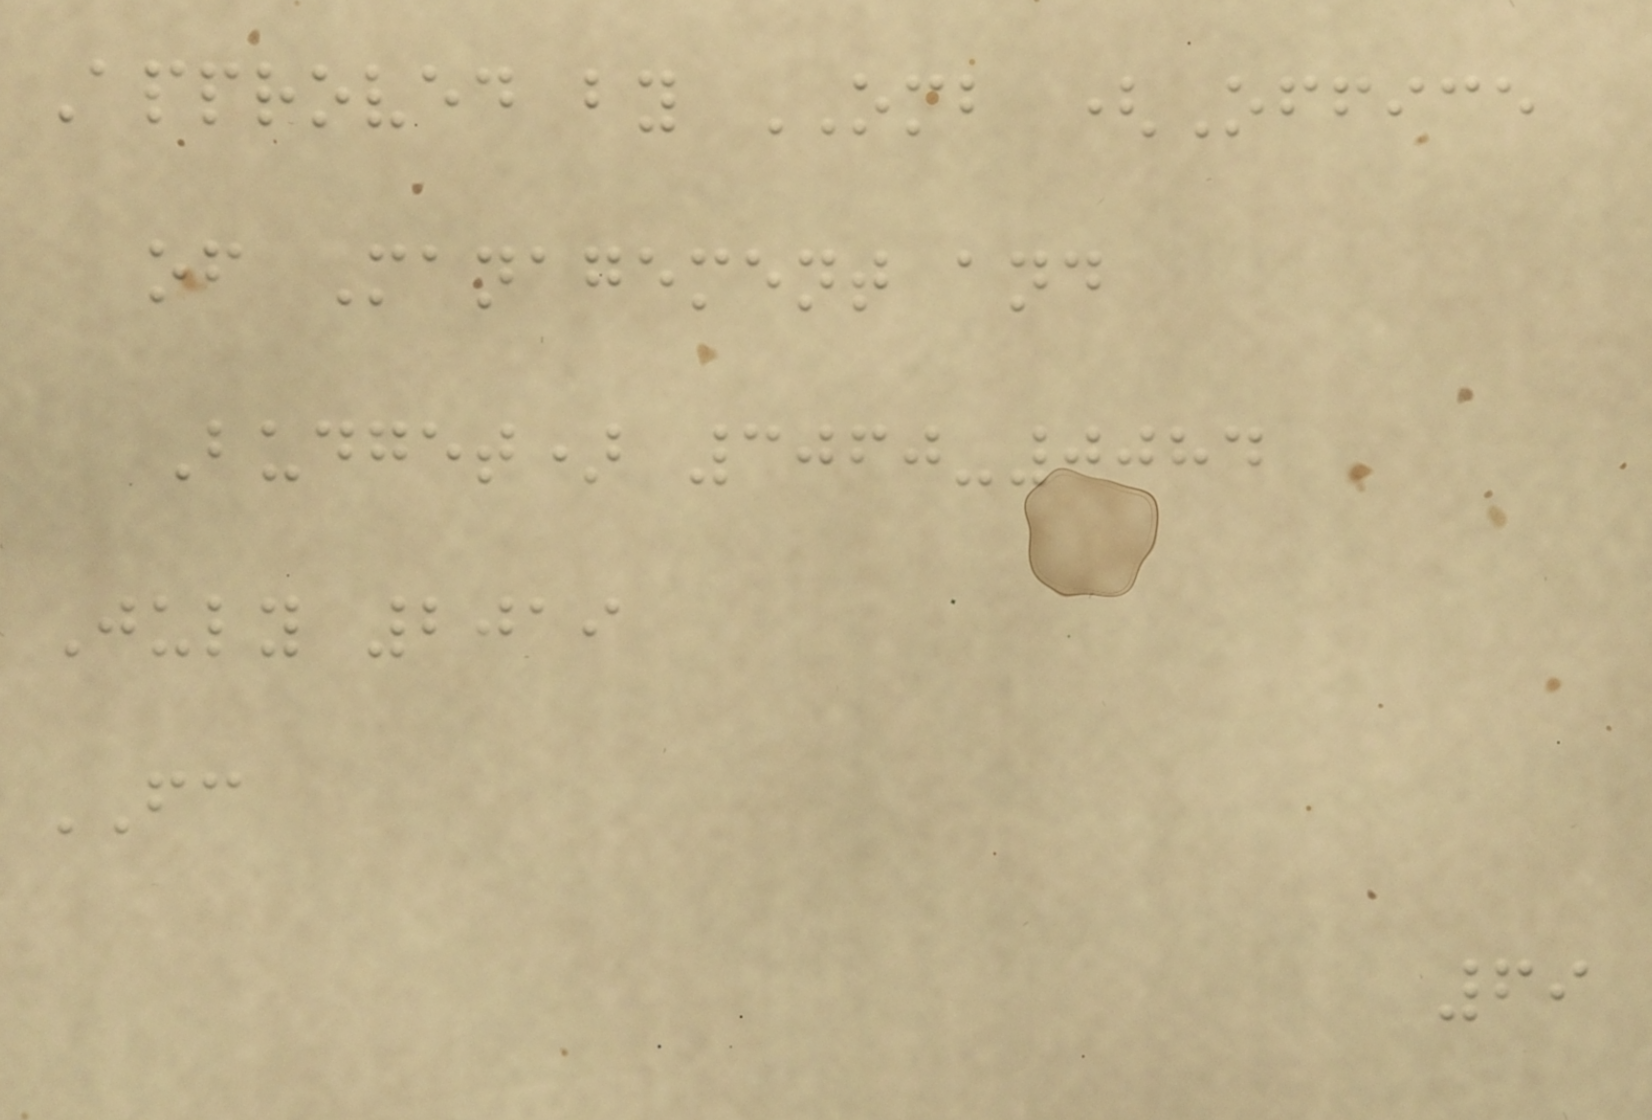Approved by OMB (Office
of Management and
Budget) 3060-0084
July 2019
FC
69
